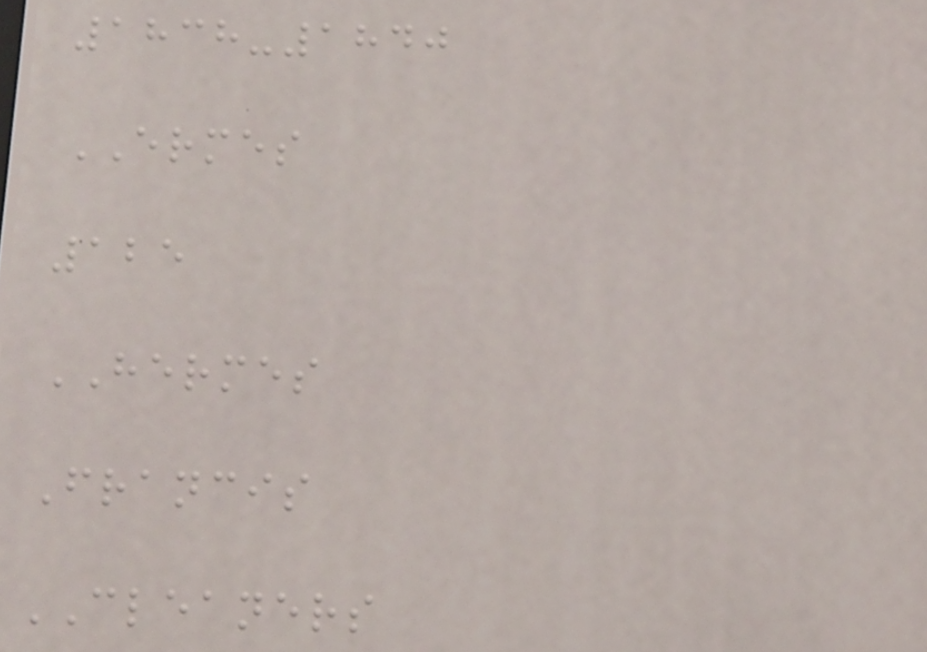1838-1840
ERMES
125
HERMES
Francis
CLEANERS
